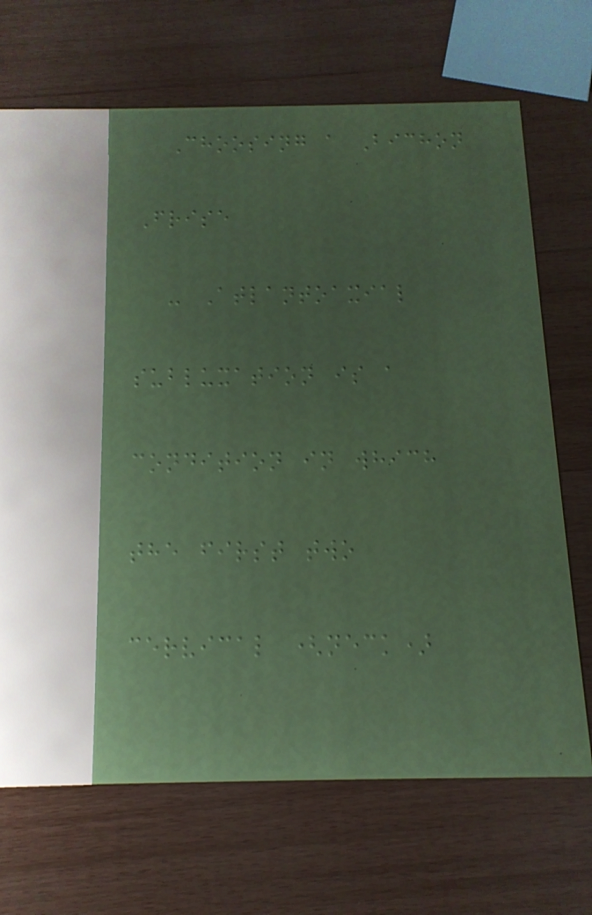Choosing a Bichon
Frise
- Atlantoaxial
subluxation is a
condition in which
the first two
cervical (neck)
